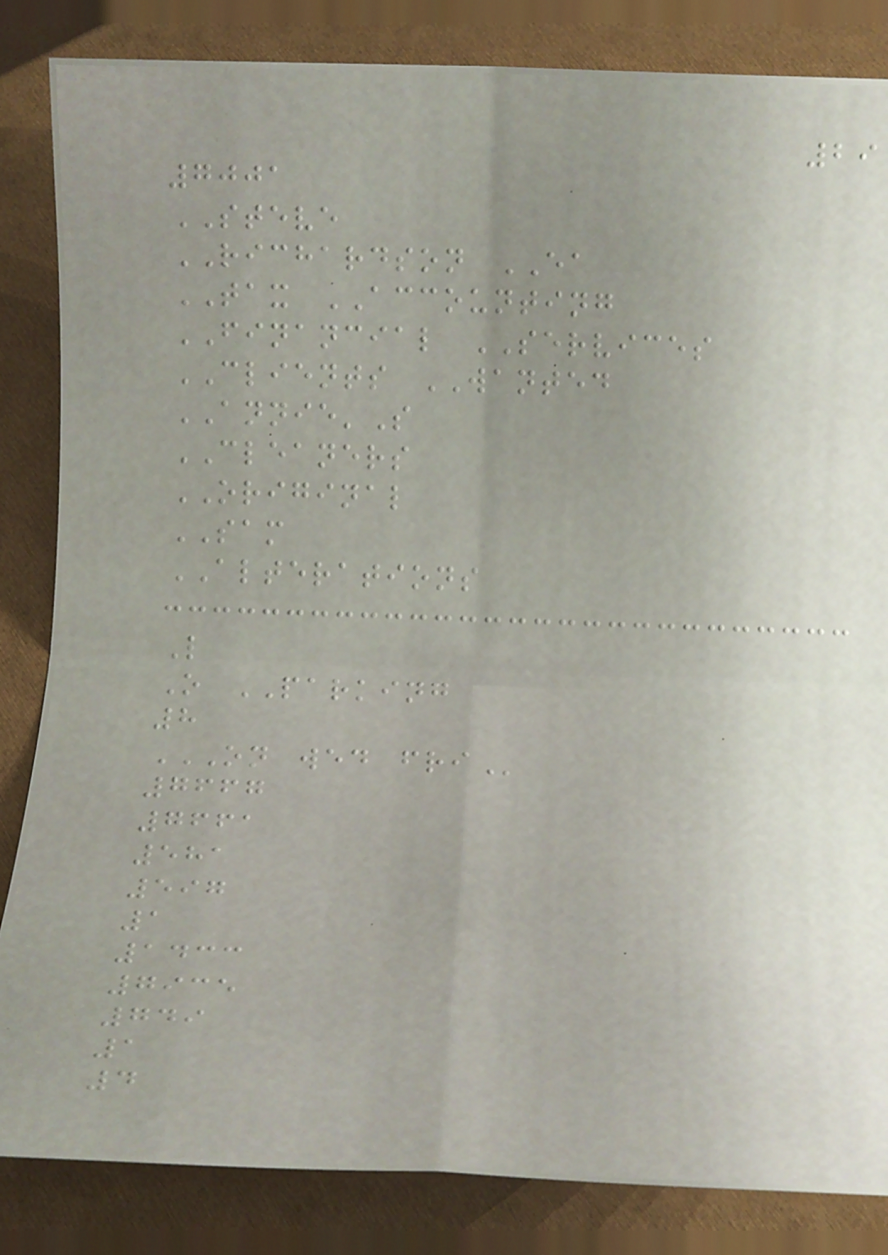29
7001
STEVE
RICHARDSON EA
TAX ACCOUNTING
FINANCIAL SERVICES
CLIENTS WANTED
ANNIE'S
CLEANERS
ORIGINAL
SAM
ALTERATIONS
L
O PARKING
8
ON WED FRI
7667
7661
581
597
1
1433
7935
749
1
4
